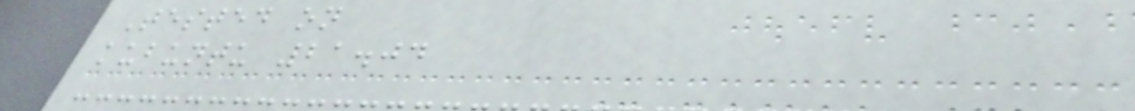Tested on
kubuntu 21.04
